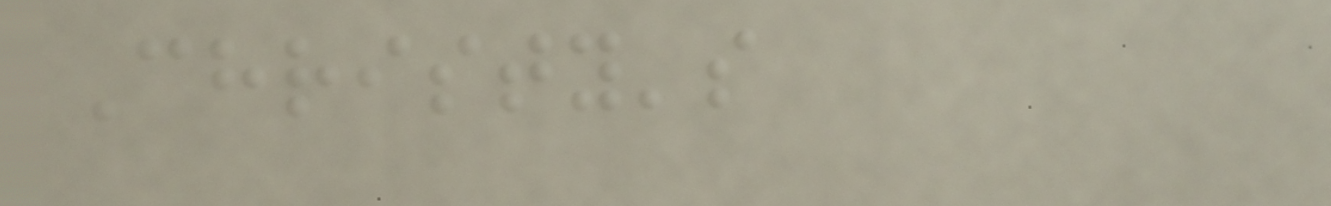Christy's
